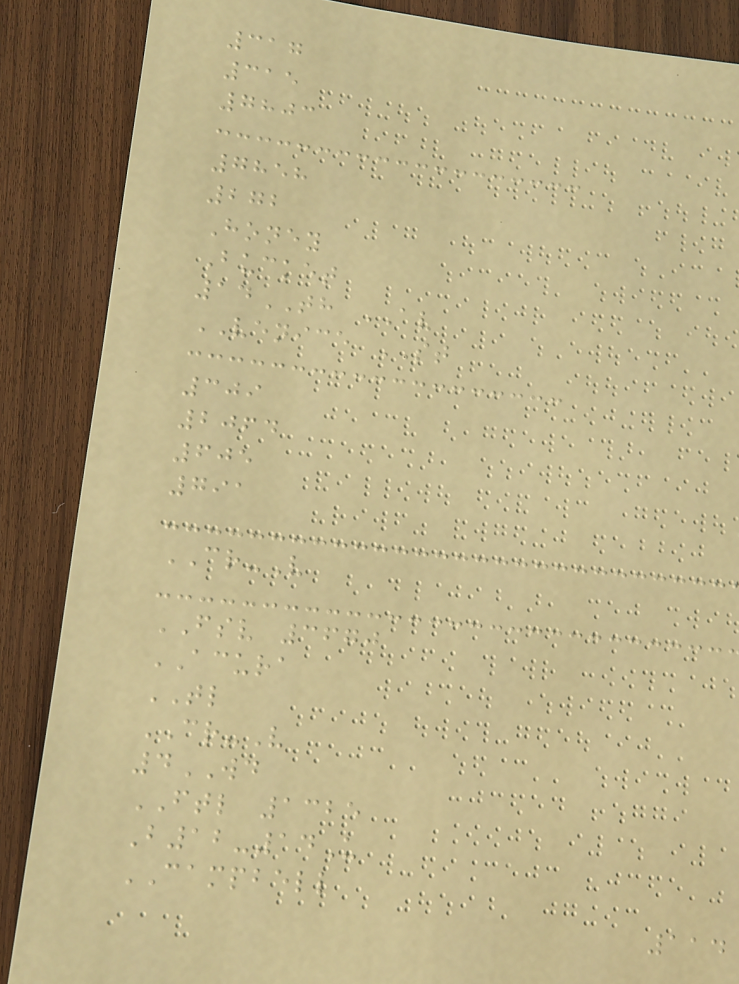317
315
7803
7858
272
Honey
Bucket
14TH AV
VENICE ST
309
2064
605
791
CR-V
FSV 3670
ACURA
TL
CR-V
4WD
FTL 1325
B12-14U
CAMPBELL
114
